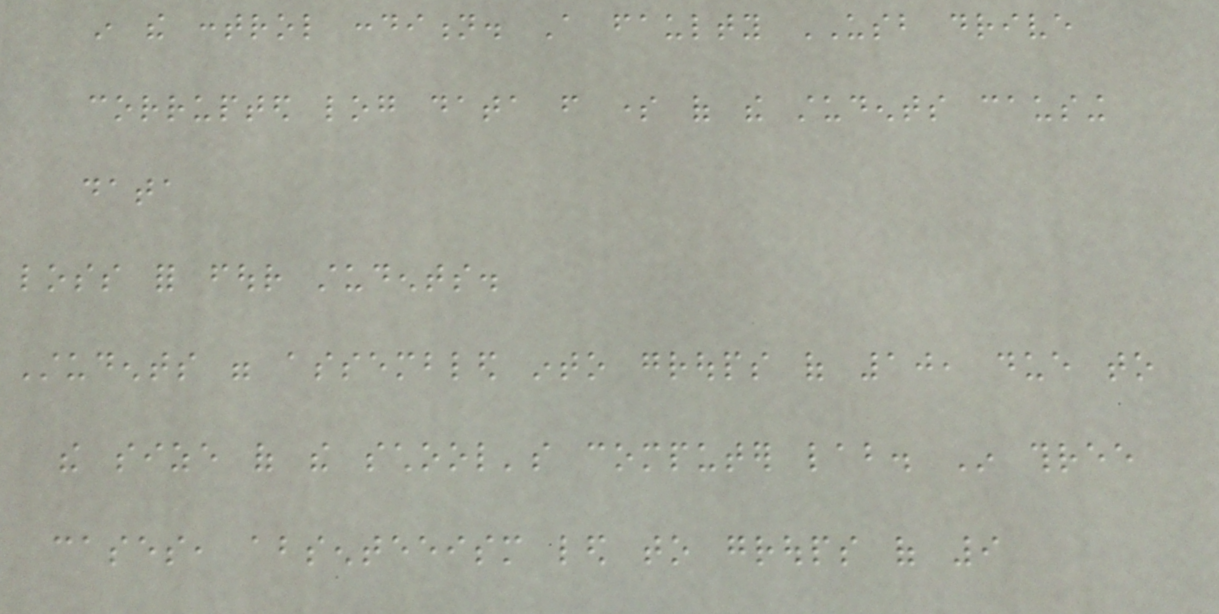in the control condition. A faulty USB drive
corrupted log data from some of the students causing
data
loss for four students.
Students were assembled into groups of 10, due to
the size of the school's computer lab. In three
cases, absenteeism led to groups of 9
